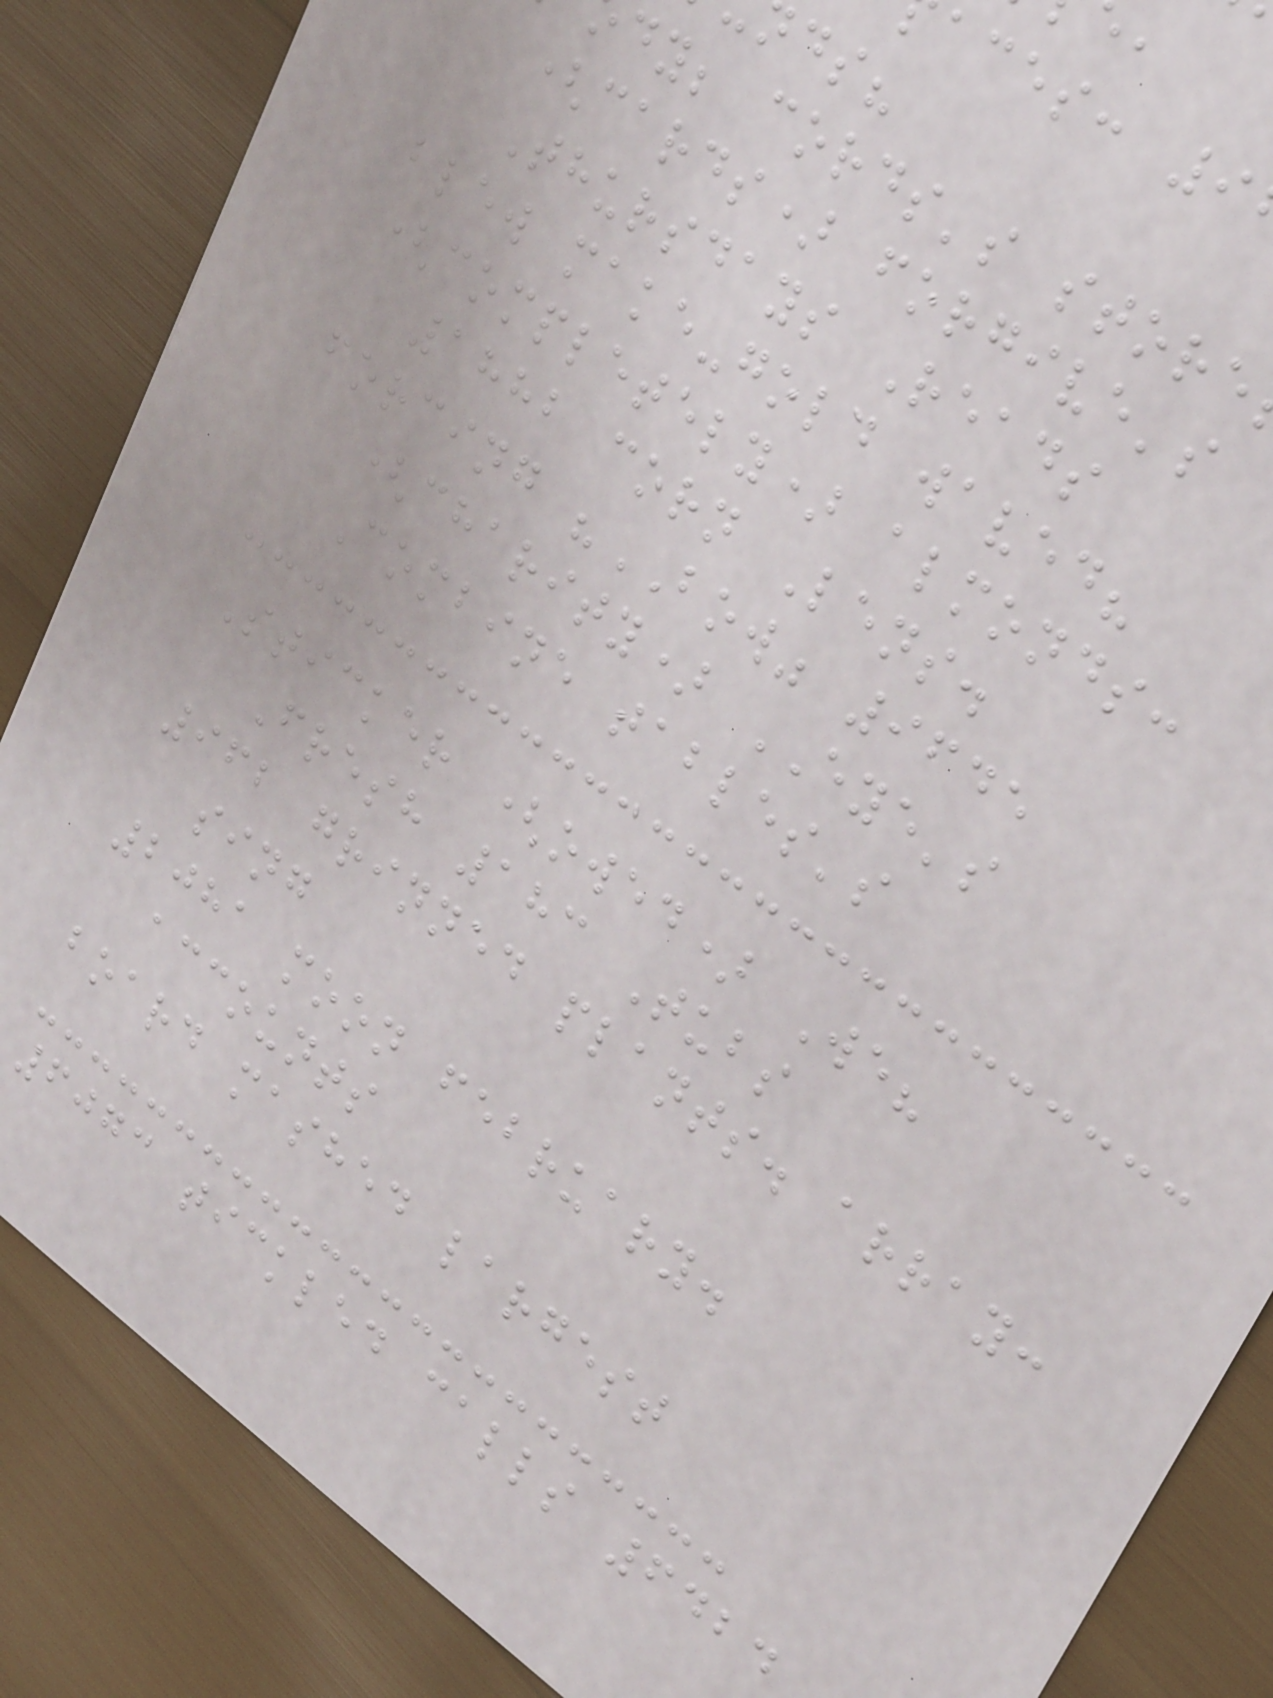aces: 9
dy; cords's store
(cards) forgive's
Thursdays Reads
blew make-gold waved?
(completely) almonds:
1882 corn Lens.
forcing "BOW" 9645
(charity) EYE's
Combine tables's
Sticker (owed) We?
Fresh 183 Tubs
962 grinned plants. array:
sing
2081 moon february.
accounts
board mashed largest
6073 tickled calls 6424
